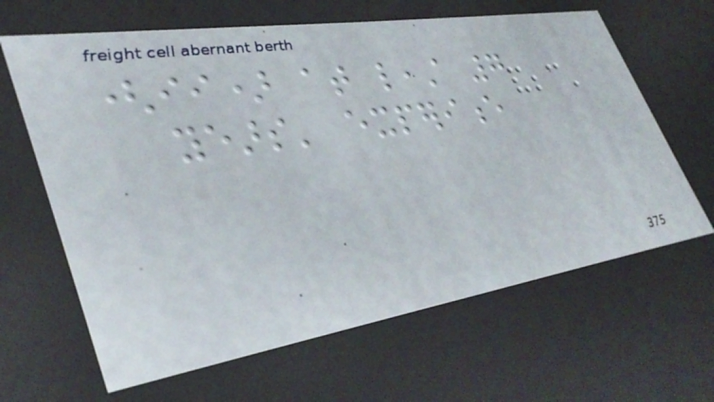(ii) at least 7
years' experience
